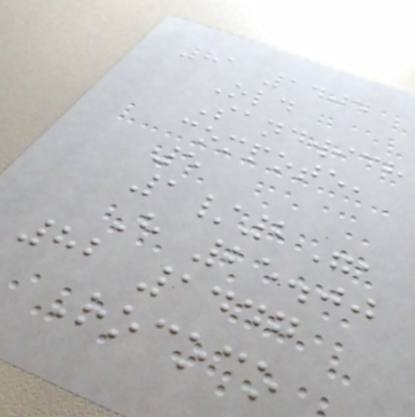81 1404
Old
Sandwich
compote,
5
1/2",
H 25.00
82 1447
Rococo
